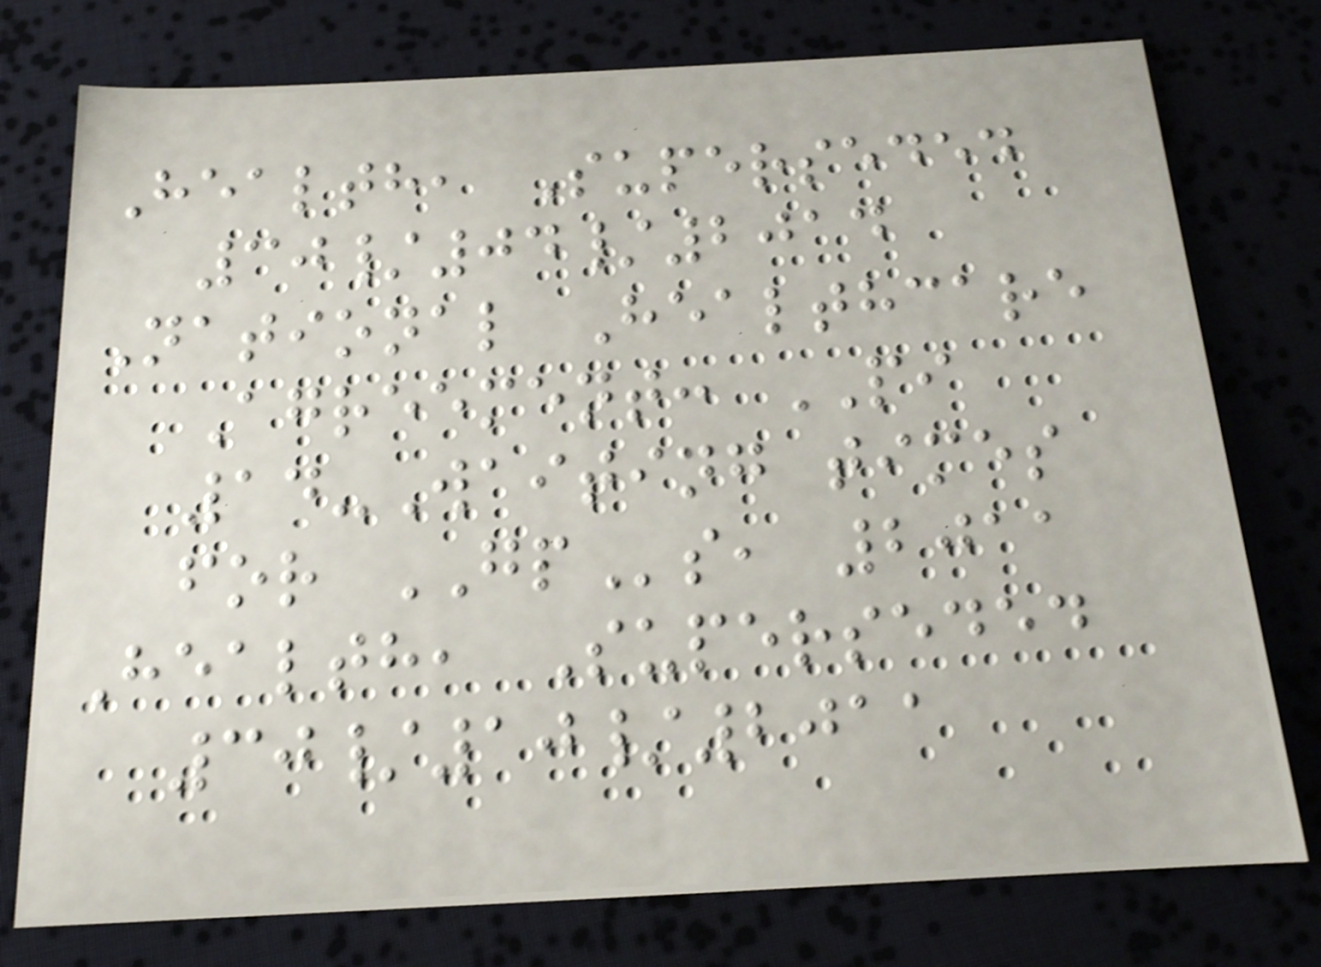Health, Superseded
30/04/2014
National Healthcare
Agreement: PI
14-Waiting times
for GPs, 2011
Health, Superseded
30/10/2011
